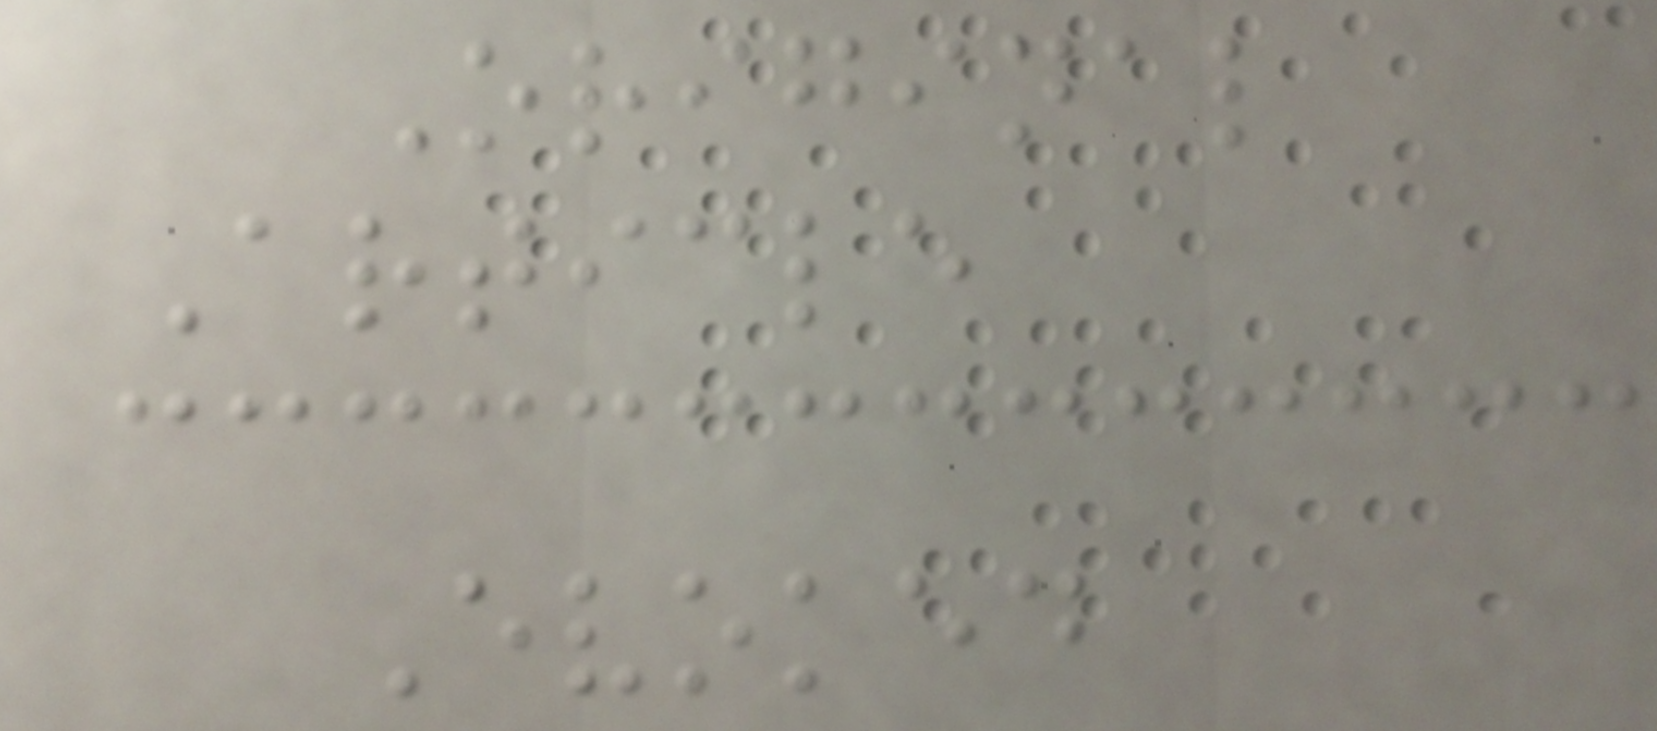Original
Article
Evoked
